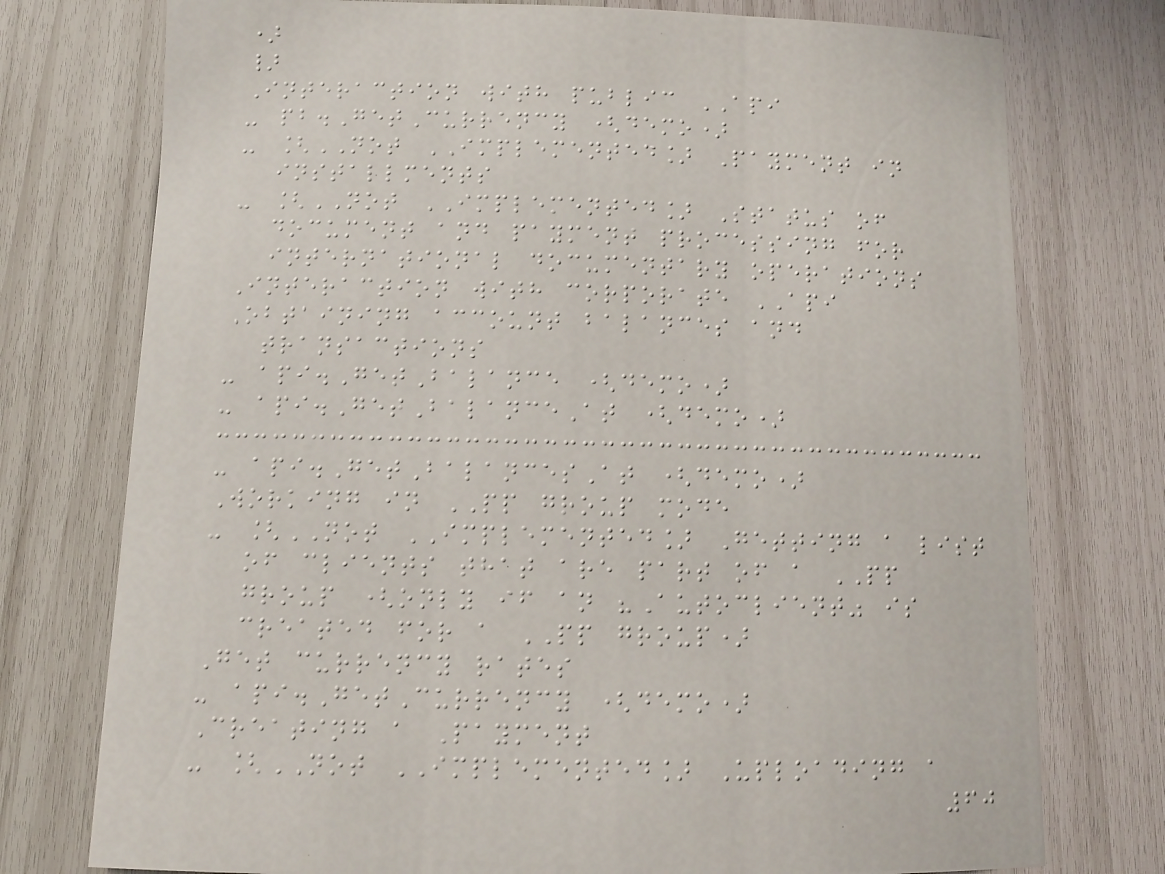)
}
Interaction with public API
- pb.GetCurrency (demo)
- [NOT IMPLEMENTED] Payment in
installments
- [NOT IMPLEMENTED] Status of
document and payment processing for
international documentary operations
Interaction with corporate API
Obtaining account balances and
transactions
- api.GetBalance (demo)
- api.GetBalanceAt (demo)
- api.GetBalancesAt (demo)
Working in PP group mode
- [NOT IMPLEMENTED] Getting a list
of clients that are part of a PP
group (only if an "Autoclient" is
created for a PP group)
Get currency rates
- api.GetCurrency (demo)
Creating a Payment
- [NOT IMPLEMENTED] Uploading a
60
